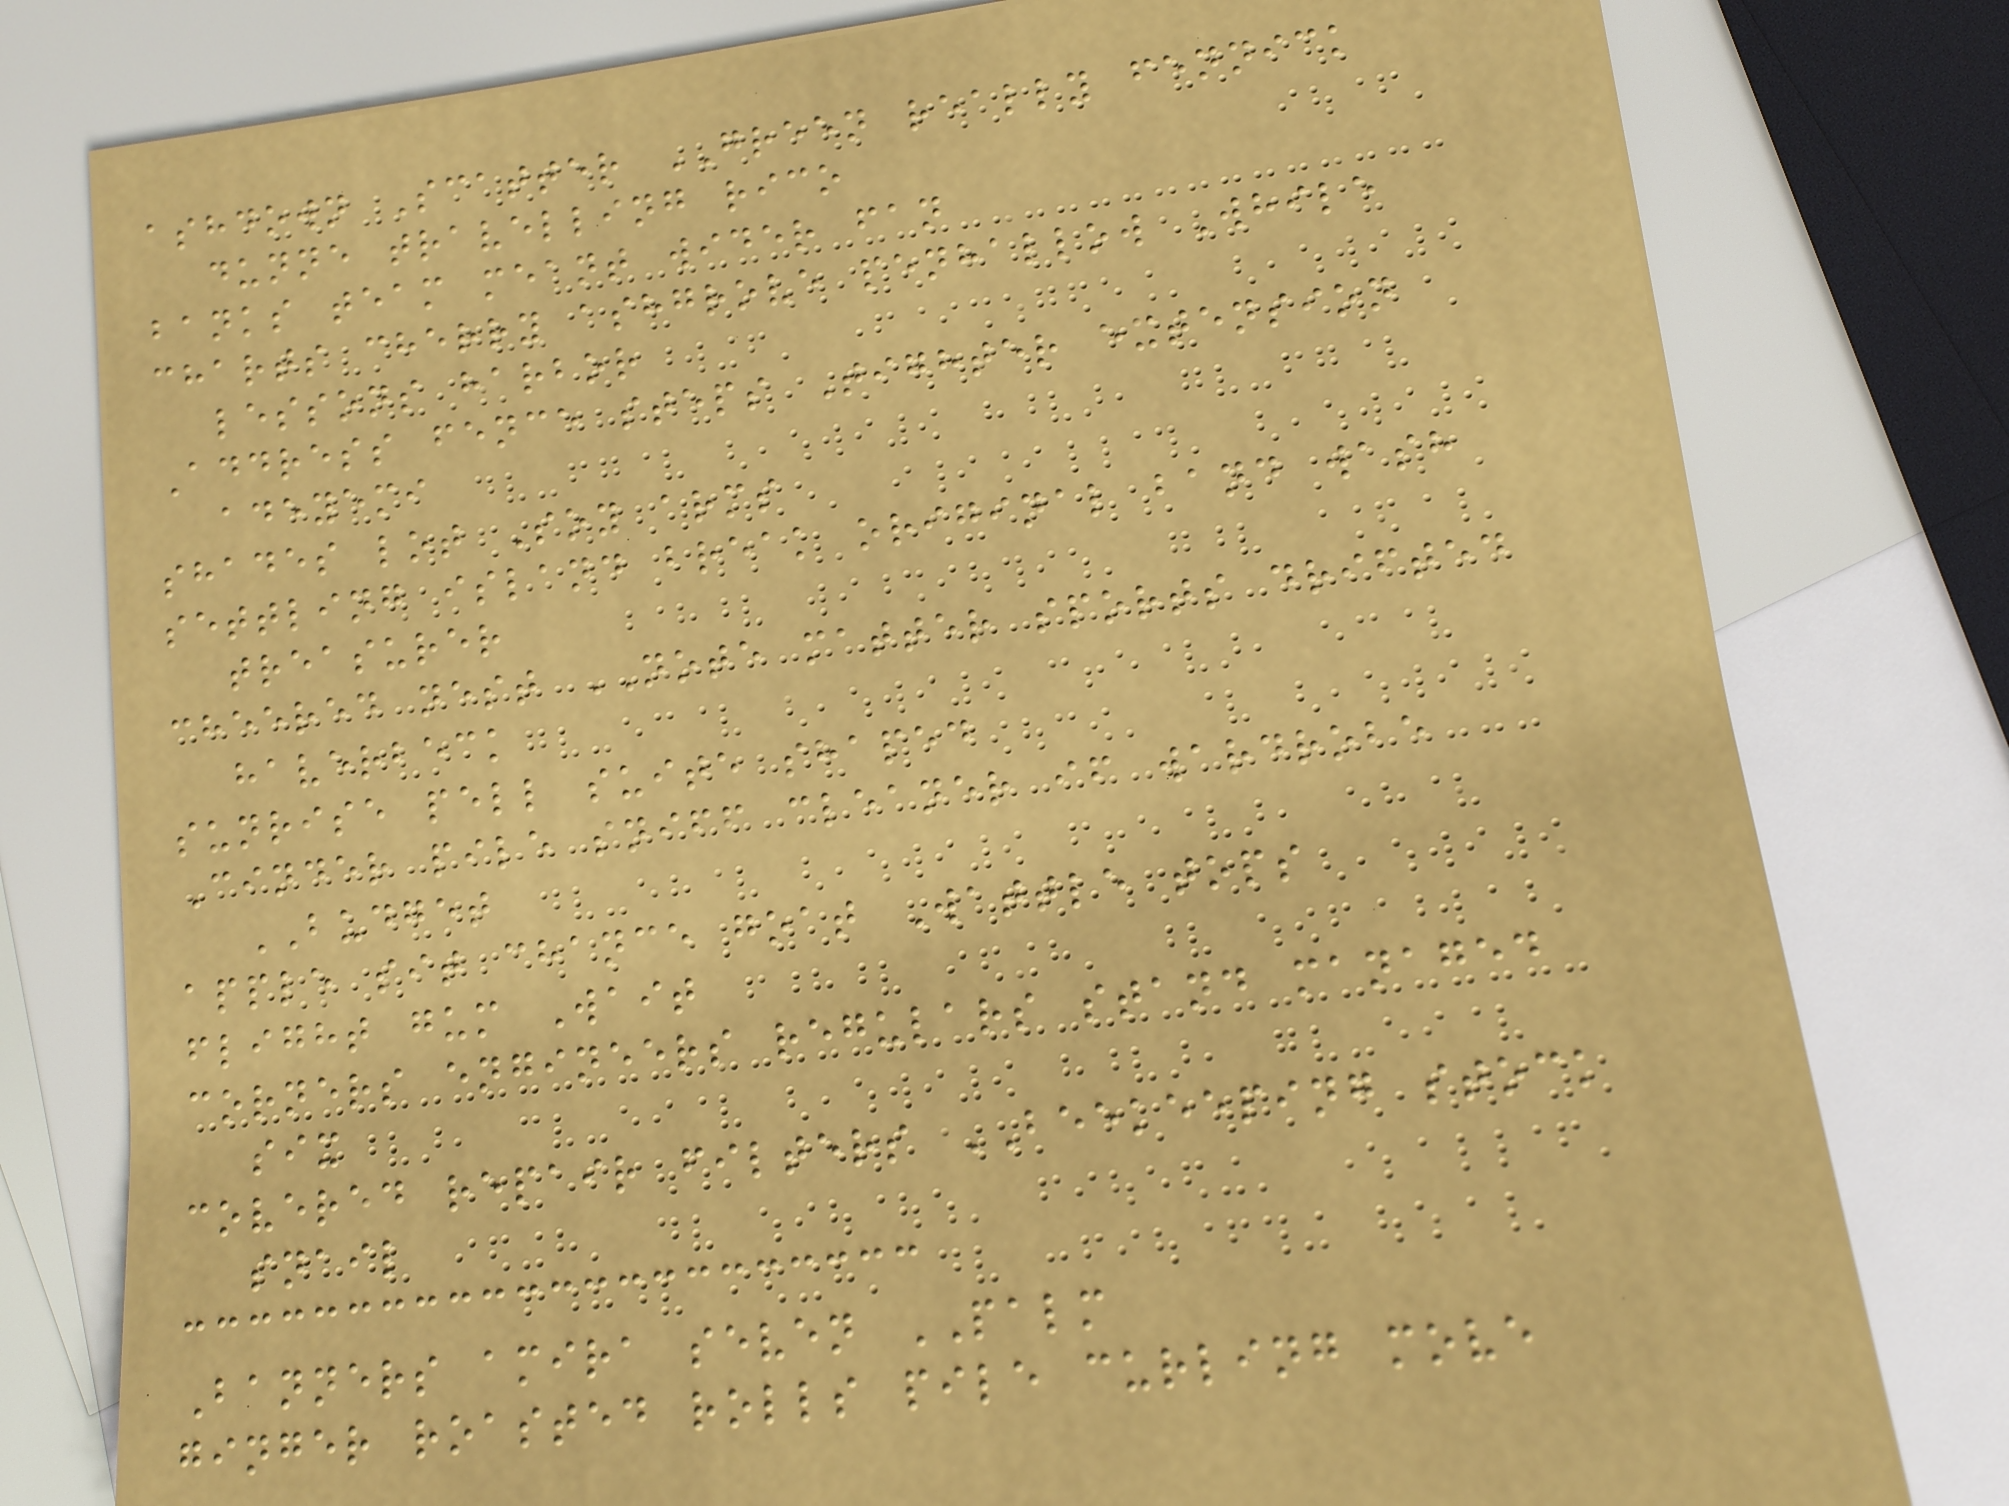ashdown Scatter GREEN really fennick
dunne travelling rico
banks team meant wider fan
charts cherry ashgrove penhallow While
lessons harbor
Address fence steps Tighter extension
adeyemi
shades lot Soy arms
settling island break original band wash
treasurer
cheered nest NOTE matter sports drifted
haverbeck
sunrise pell suite shaped
Cinder pile sniff cleaner if wardrobe
BUDGET
apple sit chance goat Wattle tops
flight gum Wait
corners engineers regulars stand managed
six
covered repair filters BEEKEEPING stock
snail
Banners amira seven PALM
ginger roasted rolls pile curling move
